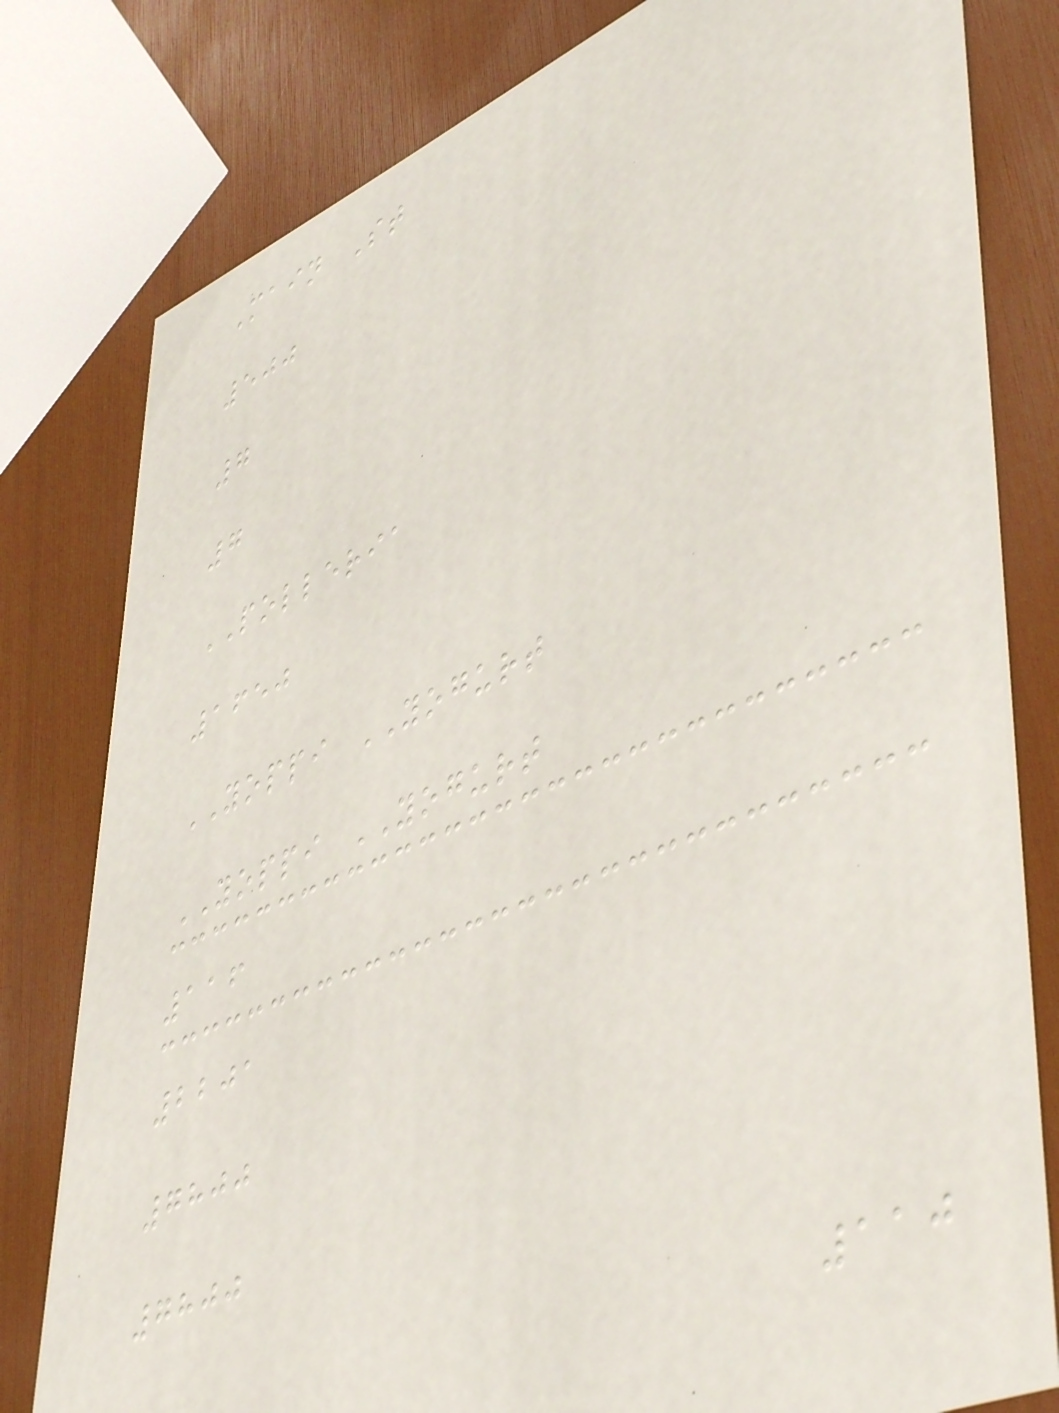Main St
500
7
7
POLLERIA
1650
YOPPI YOGURT
YOPPI YOGURT
116
2201
7800
7800
110
